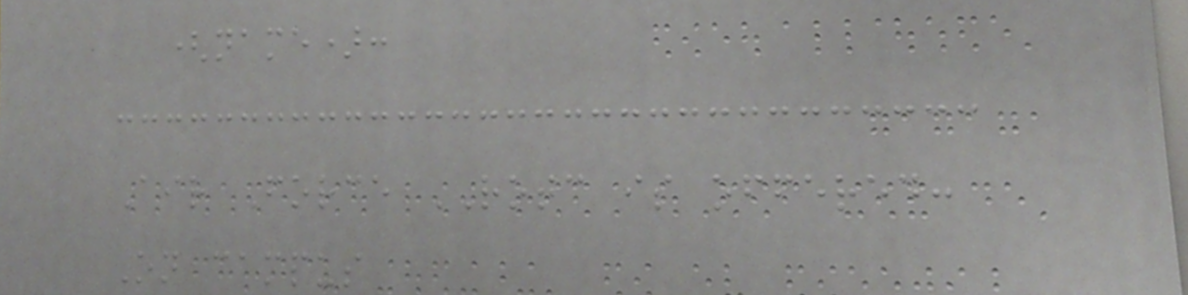(name):
Air Force ROTC is offered:
On campus
